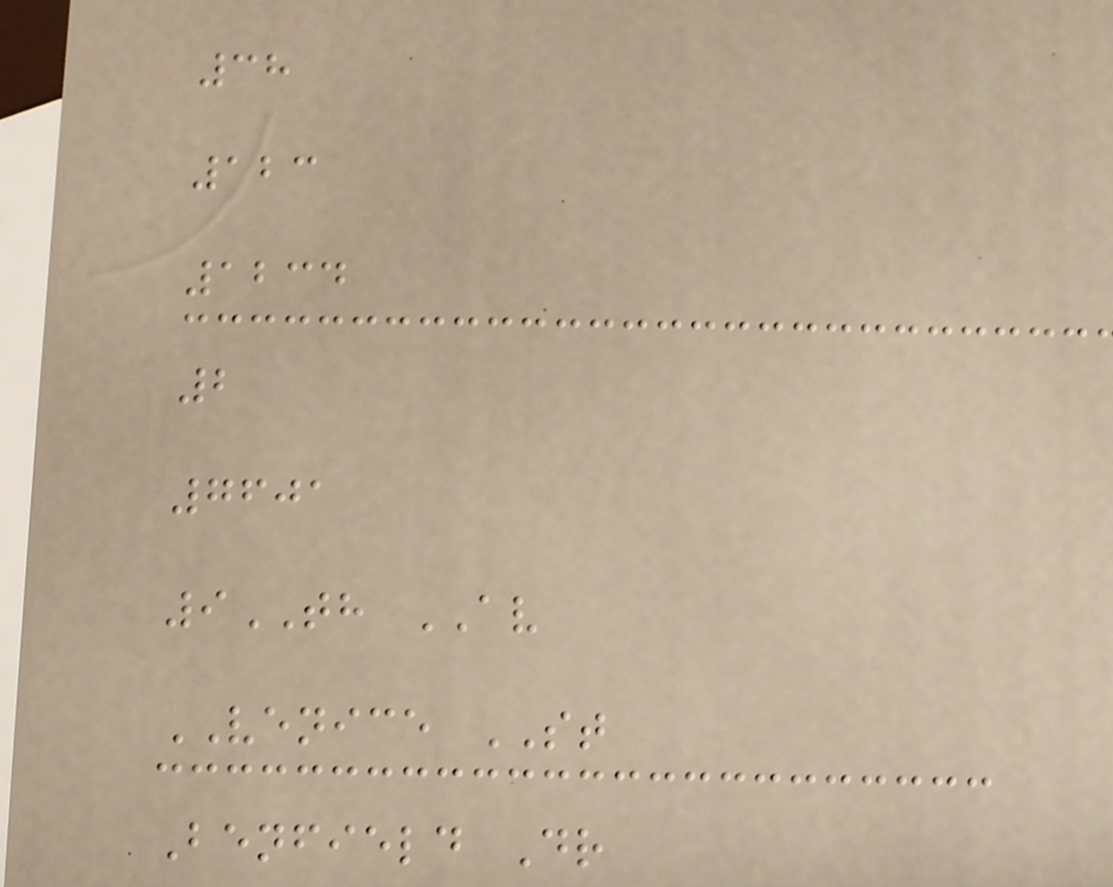38
123
1234
2
7601
9TH AV
VENICE ST
Benfield Dr
